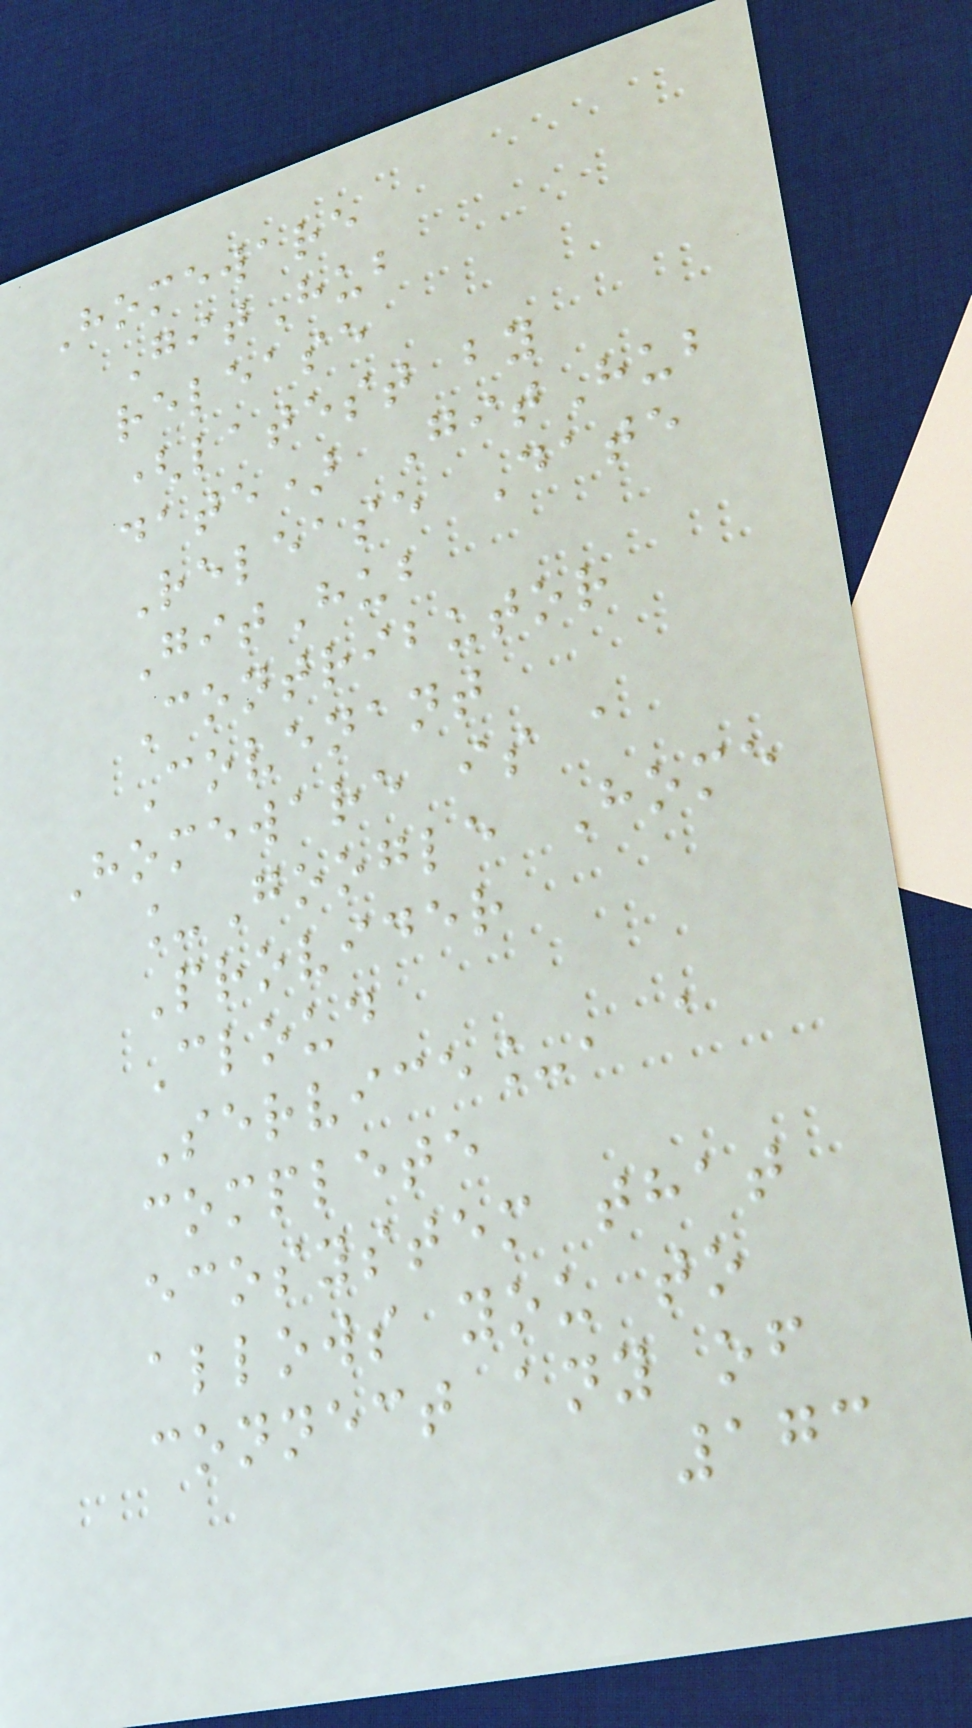Homeware
GitHub
release
(latest by
date) GitHub
Release Date
GitHub
Contributor
Covenant
Homeware is a
_Google Home
Provider
Cloud
Service_, a
complete
ecosystem that
allows you to
connect any of
173
